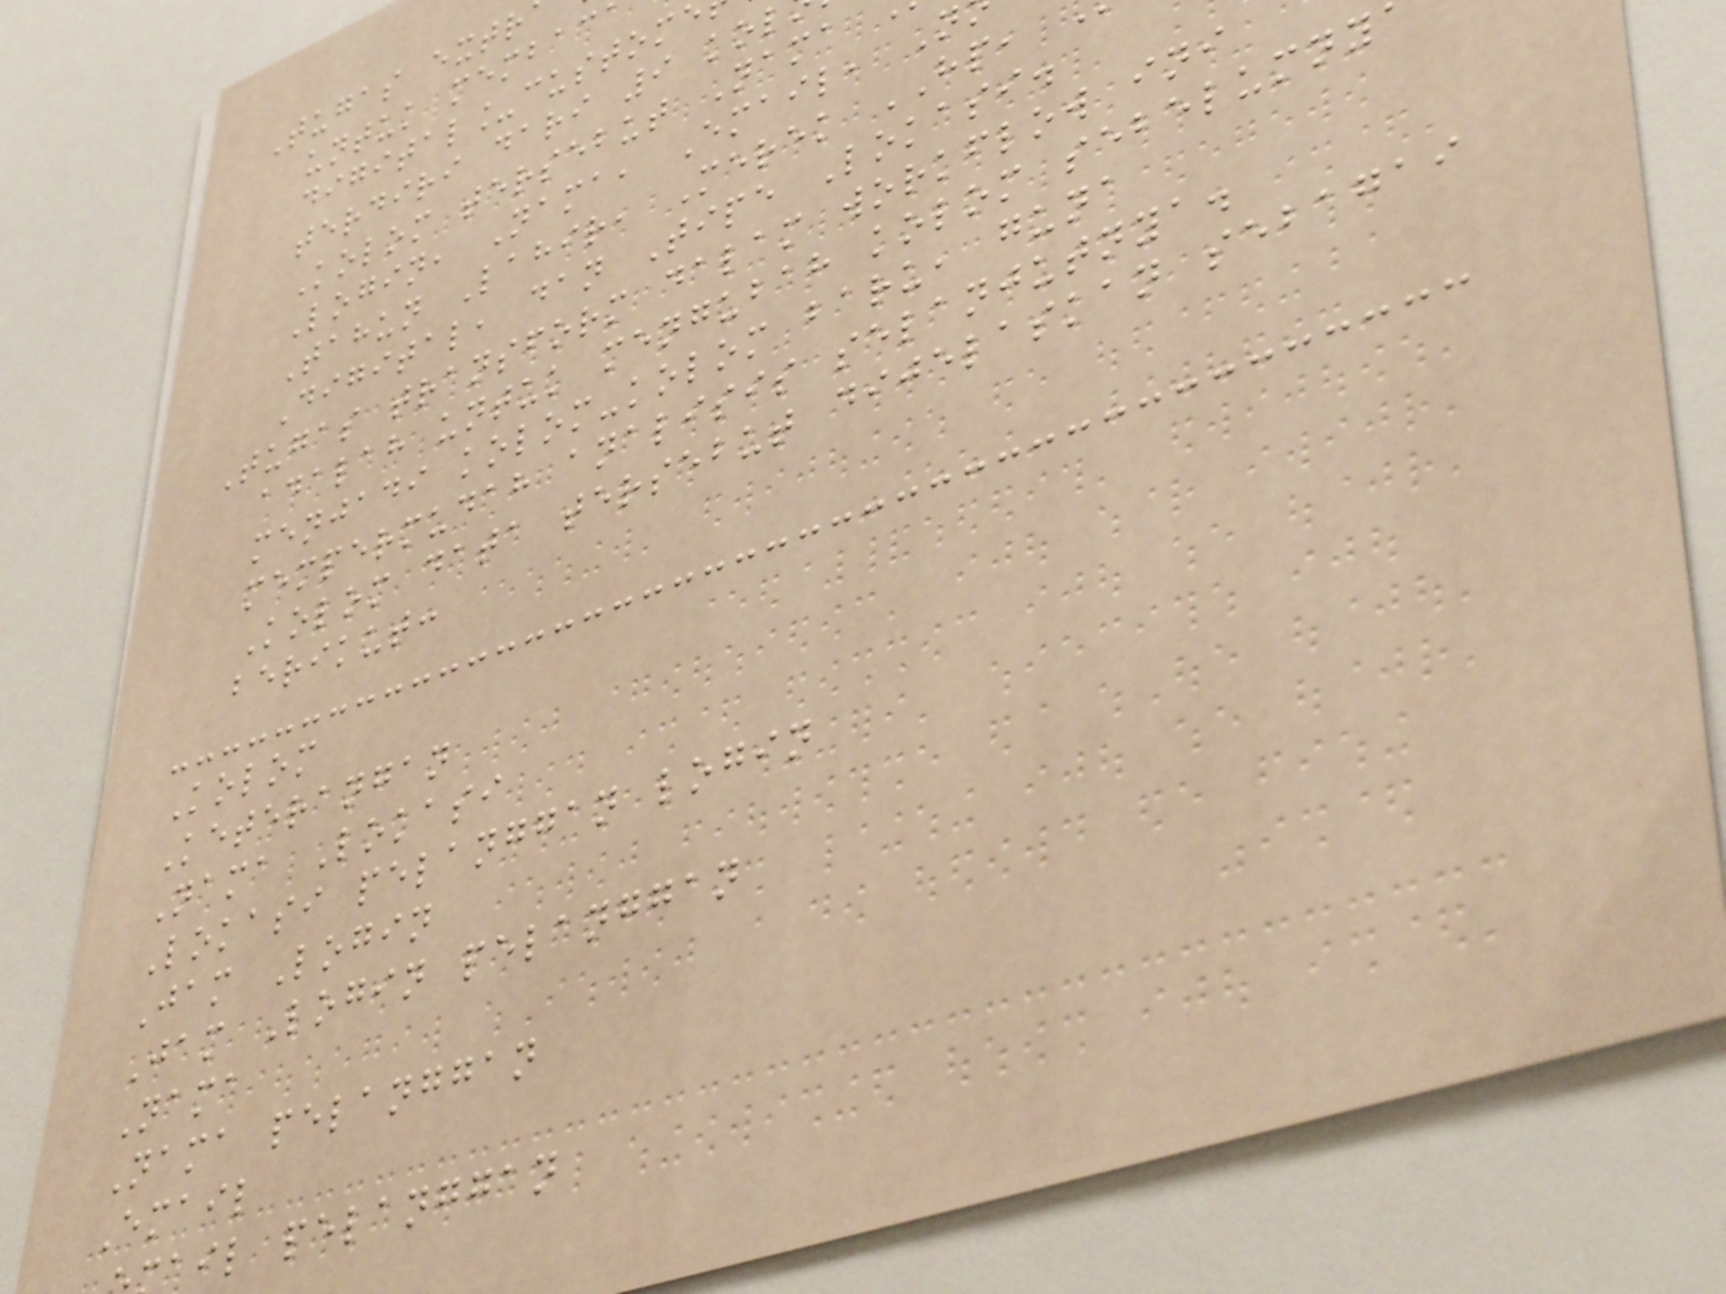Tugas extr
untuk membac
digital_custom
terdiri dari 9 kol
Kolom tersebut Nama
Login, Nama, Email, N
Tahun Lahir, Merek HP,
Digital, dan Tipe Lokasi.
Tugas transform dalam workflow ini
adalah untuk mengubah kolom sebelumny
menjadi kolom-kolom baru, guna
mempermudah analisis selanjutnya.
Kolom data tersebut dijelaskan sebagai
berikut:
Kolom
Keterangan
Nama Lokasi
Lokasi pelanggan login
Jam Login
Jam Login pelanggan
Nama
Nama pelanggan
Email
ail pelanggan
